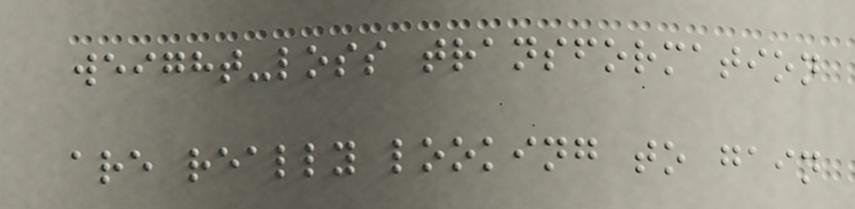weight-loss transformation
are really looking to gain
